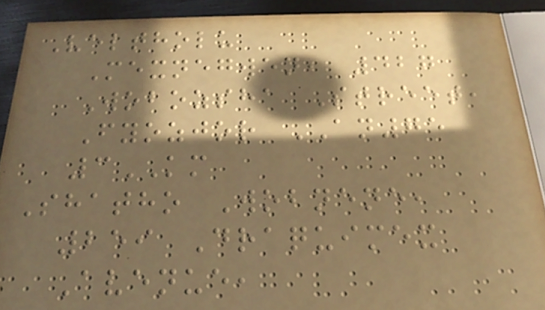Veltholu
Mexnegwen, 427
Wobozsha Street,
Fyozjor AN75
3KM
Shatho Wobnene,
259 Draquimex
Avenue,
